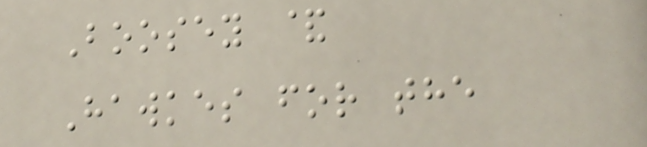Boosey &
Hawkes for the
